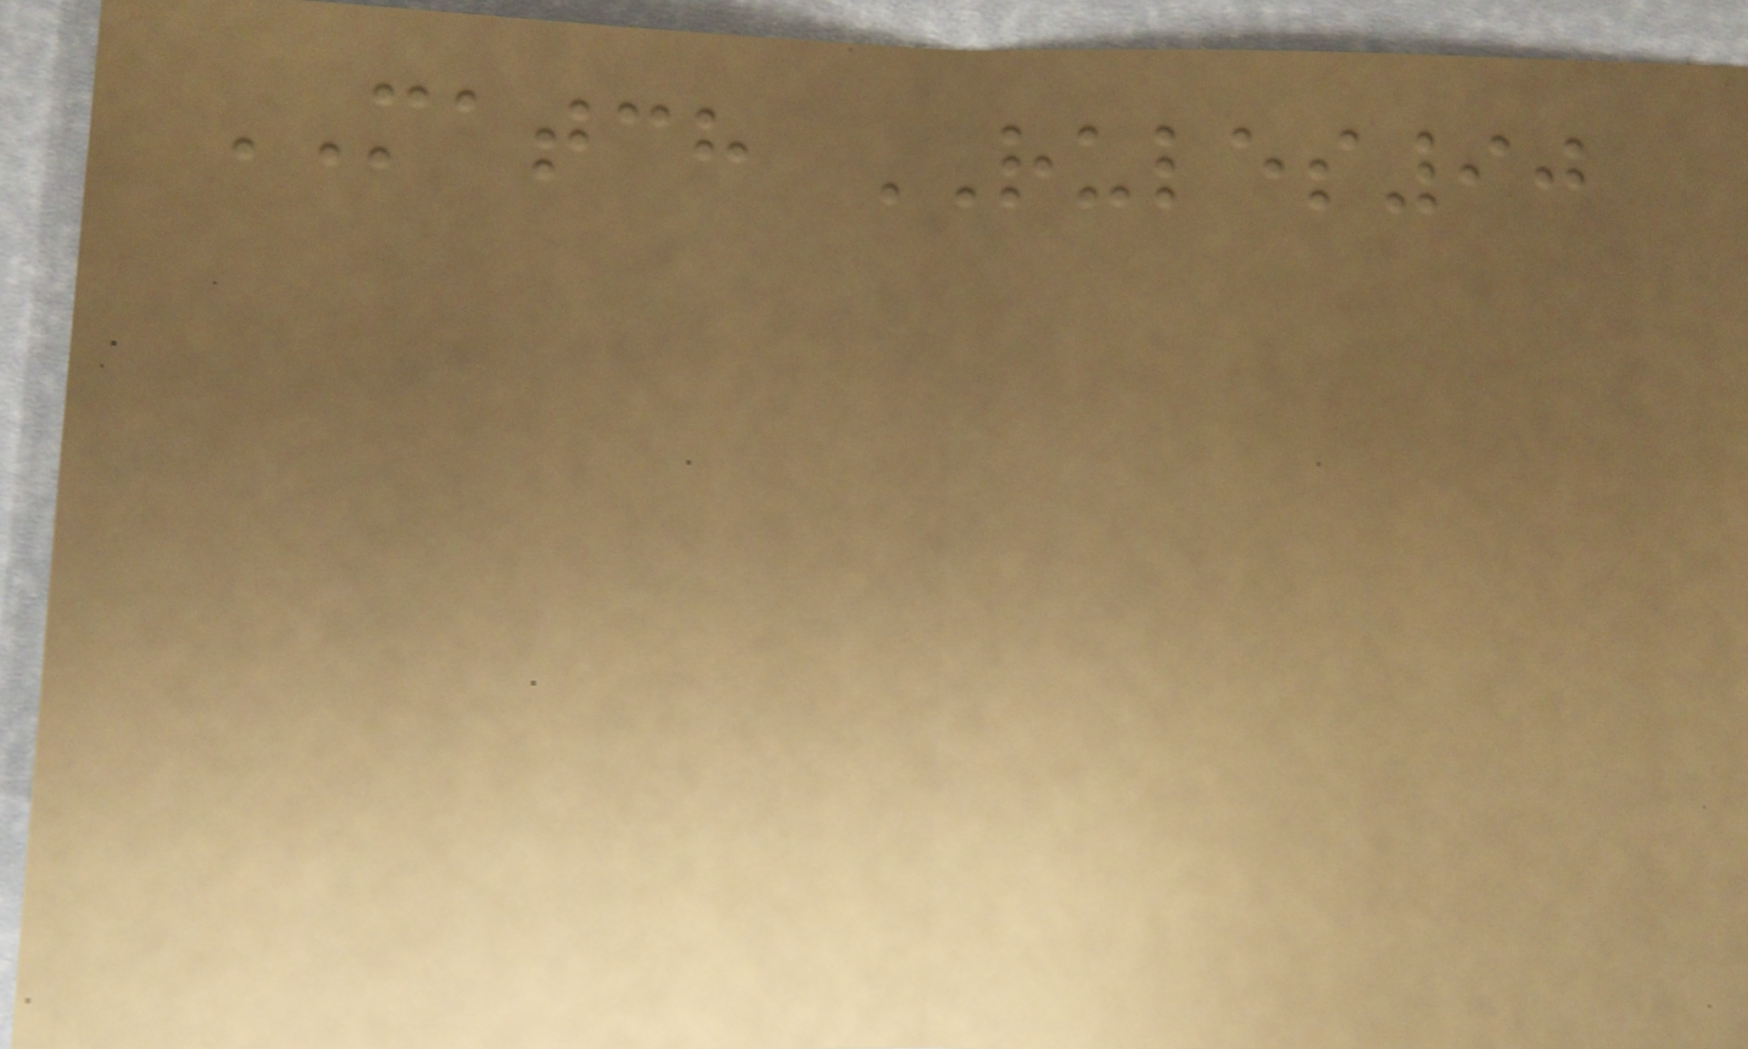MATCH RULES90
